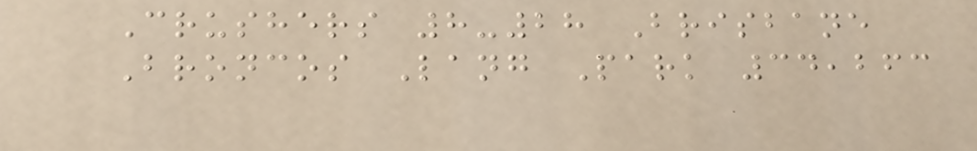Crushers 8-28 Brisbane
Broncos Lang Park 34,263
